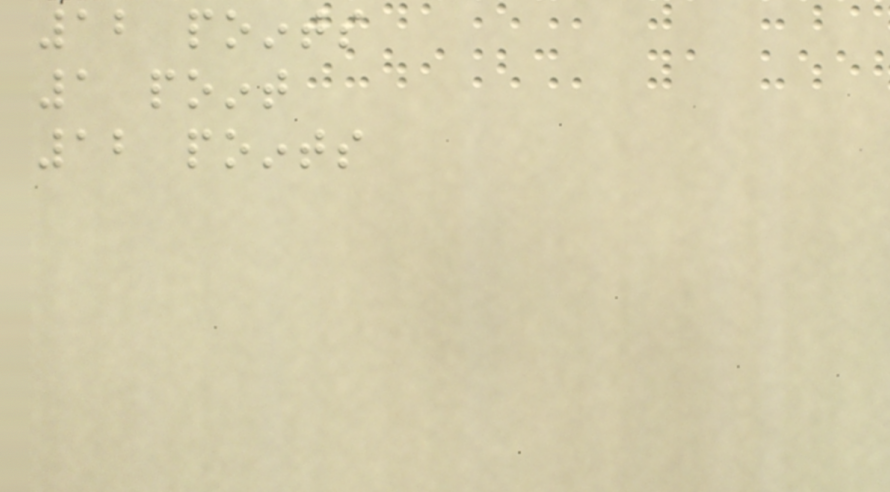12 points
1 point
12 points
